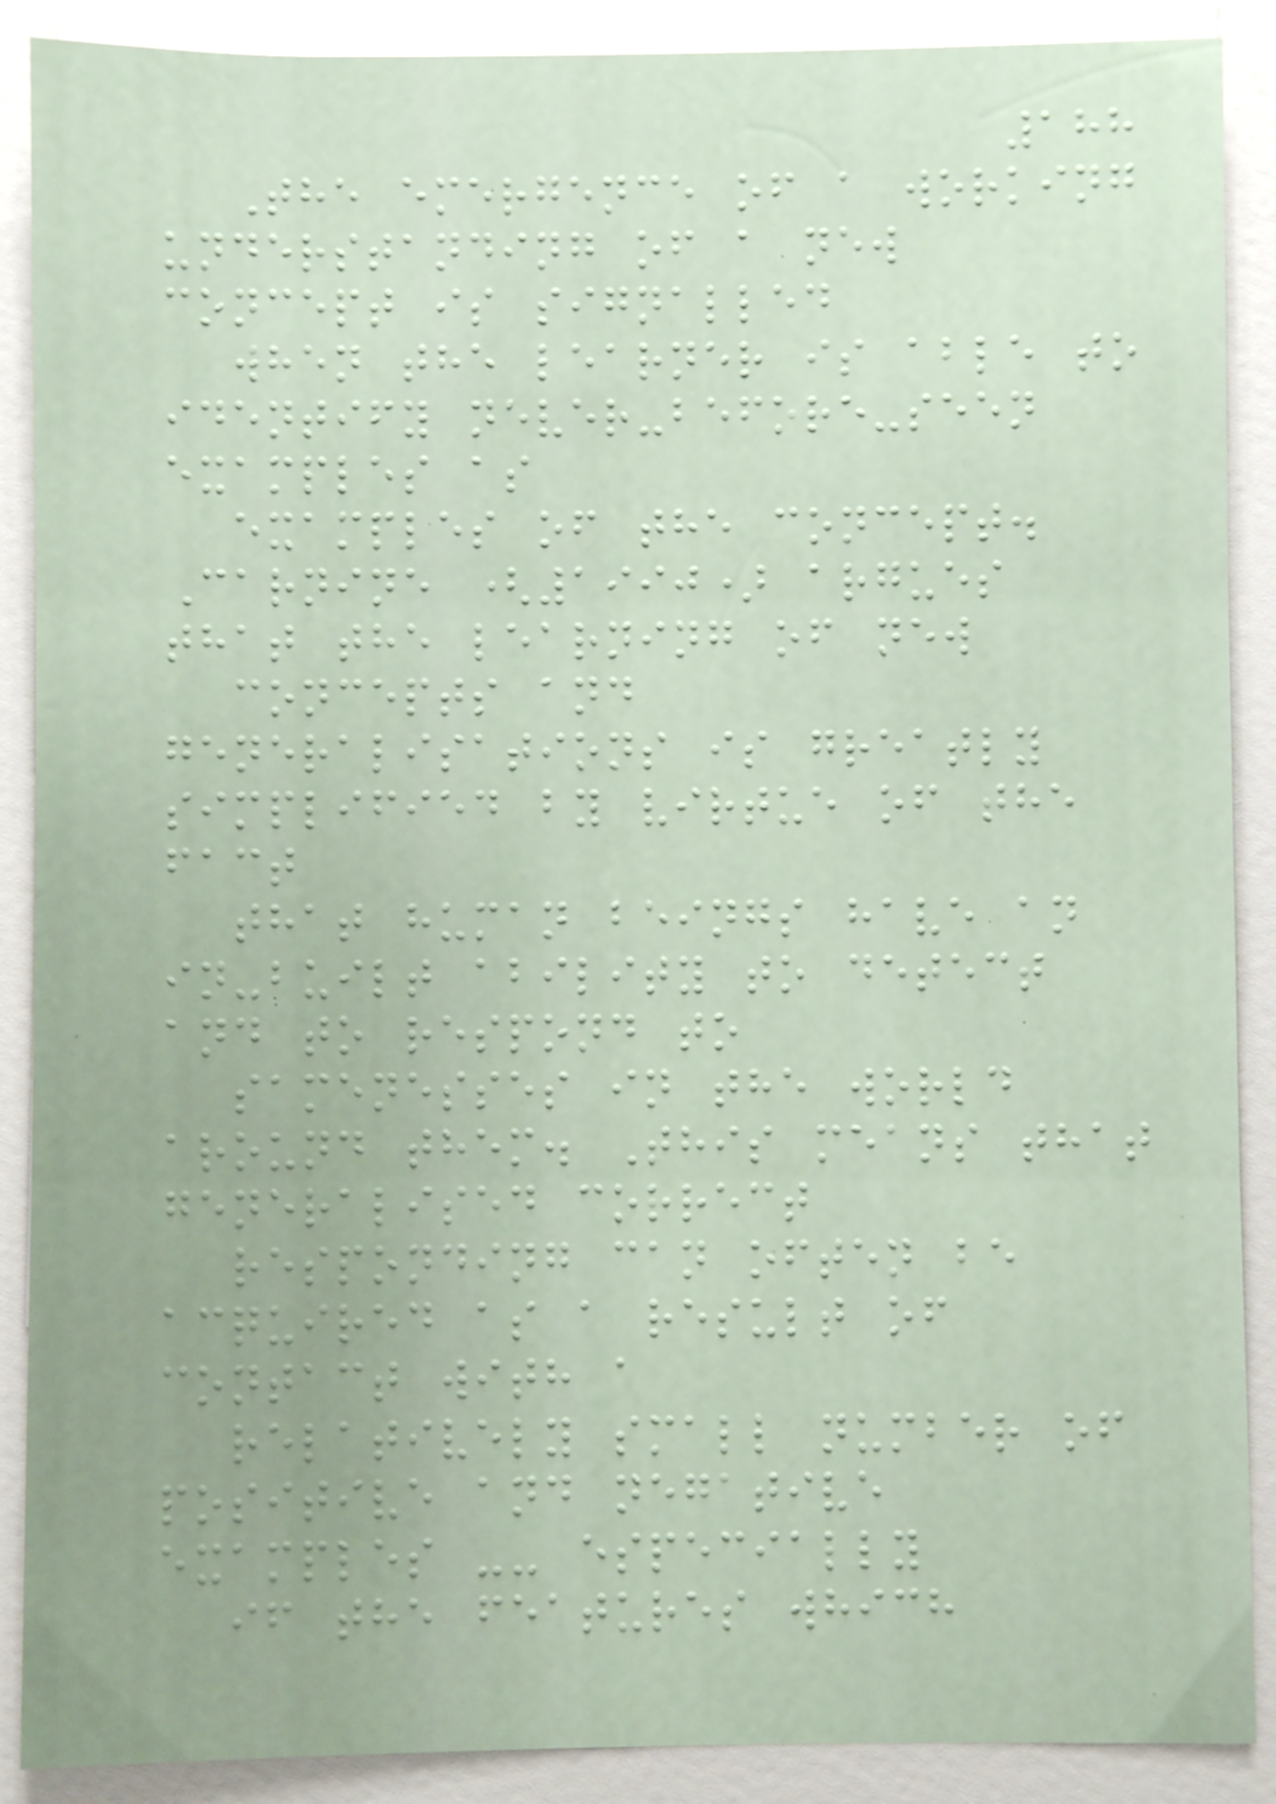188
The emergence of a working
understanding of a new
concept is signalled
when the learner is able to
identify never-before-seen
examples as
examples of the concept.
Carnine (1990) argues
that the learning of new
concepts and
generalisations is greatly
simplified by virtue of the
fact
that human beings have an
in-built ability to detect
and to respond to
samenesses in the world
around them. This means that
generalised correct
responding can often be
acquired as a result of
contact with a
relatively small number of
positive and negative
examples -- especially
if the features which
